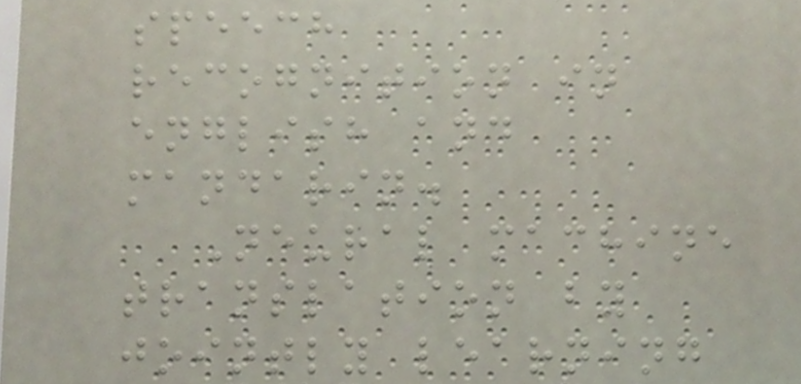speech
recognition in
english and
mandarin.
Neural machine
translation by
jointly learning
